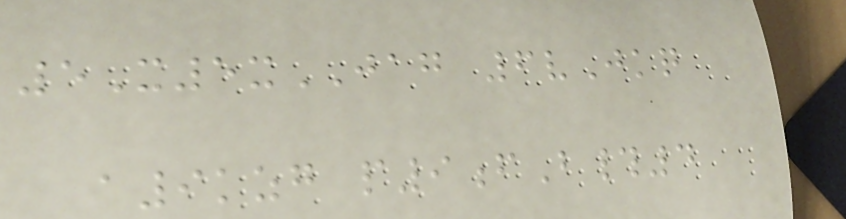5X5xJAG 6vJkq
a9kzg p9fB#4
